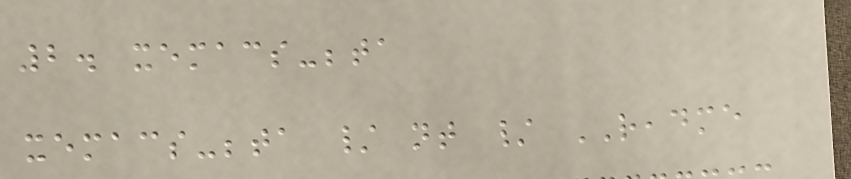2. xemacs-beta
xemacs-beta / nt / README
